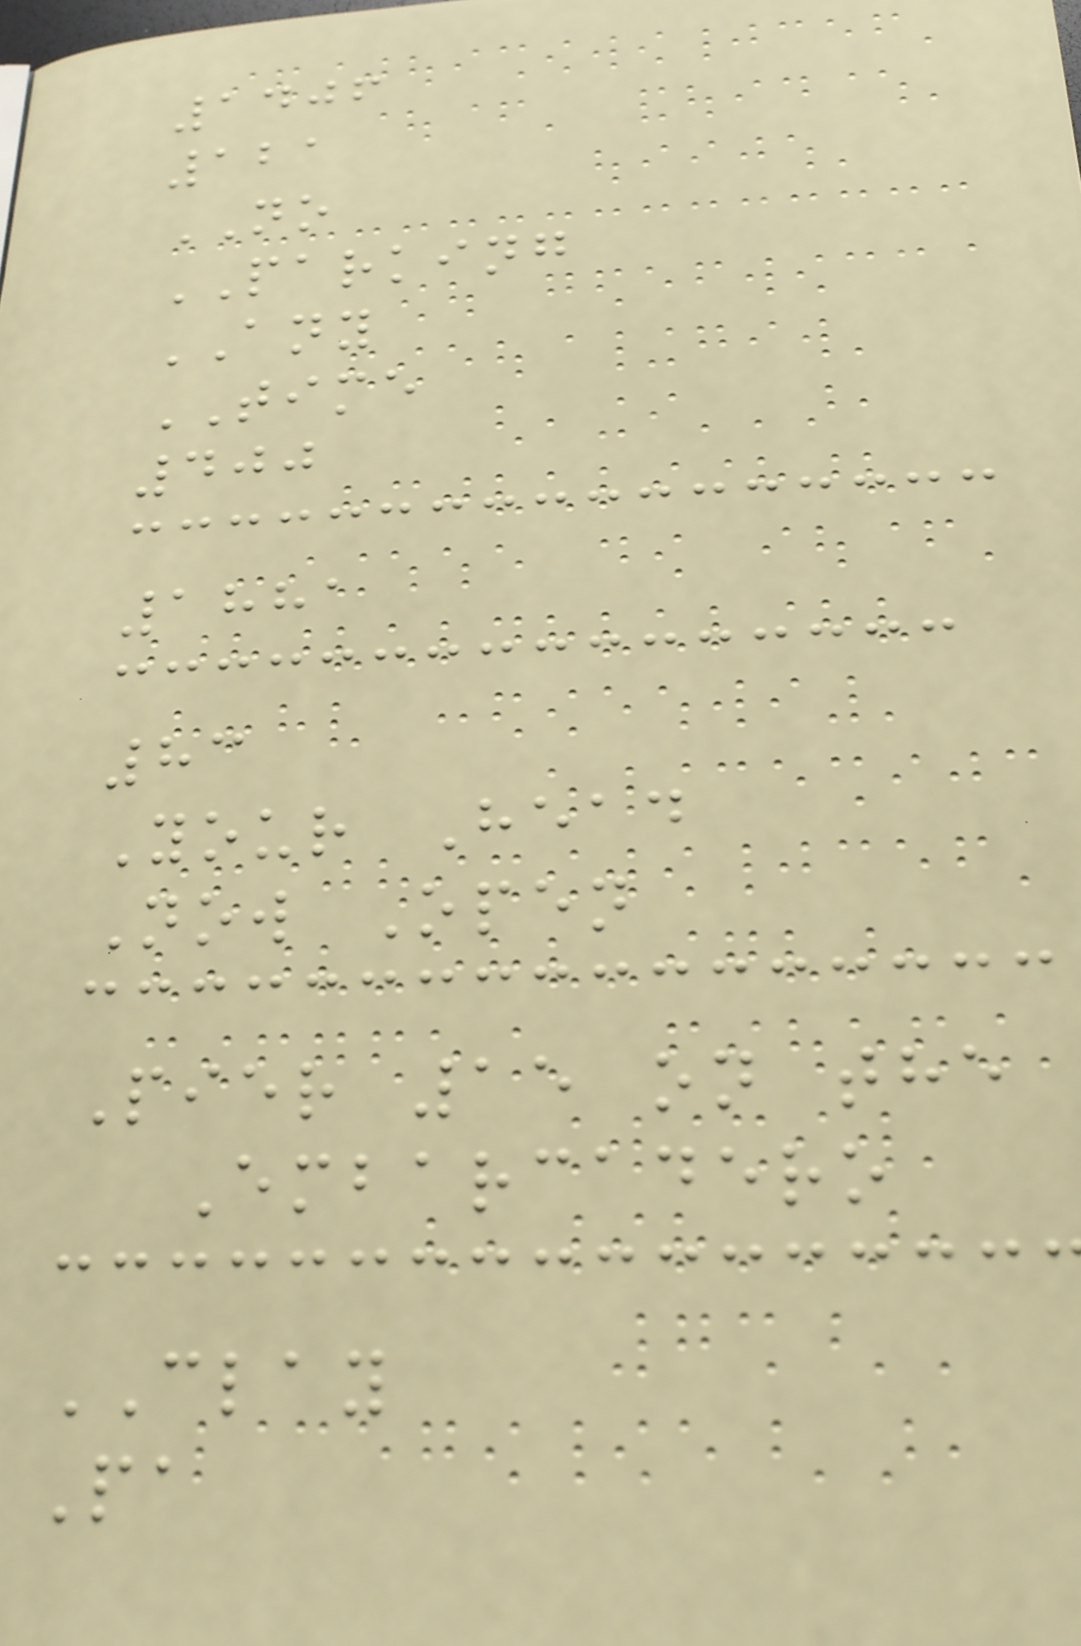1406
121
NO
PARKING
ANY
TIME
400
1881
83
Your Head
Now Open
Pier 15 on the
Embarcadero
CLAY
Pa
